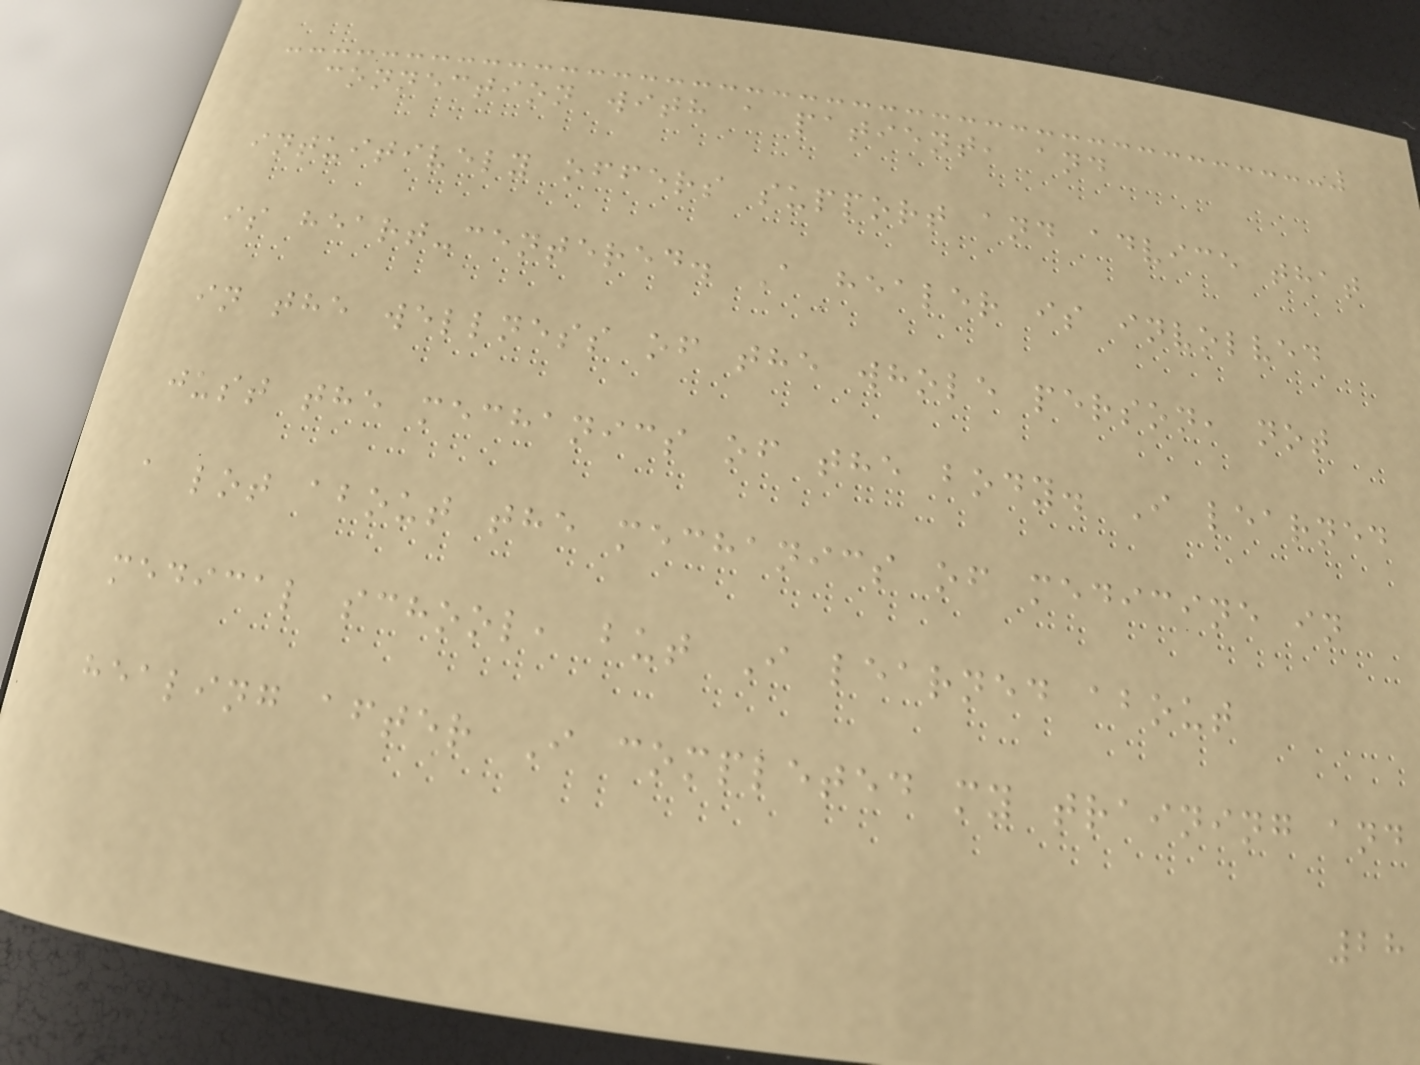connection with a patient, and
intuitively offers support and advice that
is heart-centered. A healer is involved
in the wellness of the whole person, not
just the mechanics of the body. I learned
a lot about the mechanics of medicine in
medical school, but I learned about
healing after I completed my training and
28
